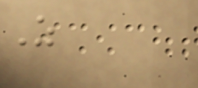As
